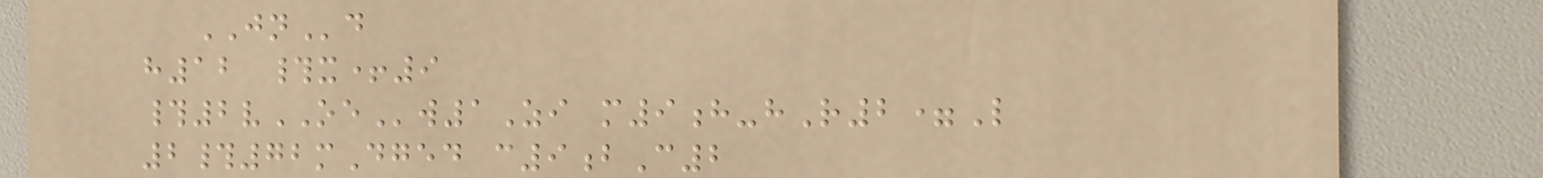JNd
h12 #x+9
#2vOEw1Zi m9h-hR2=L
2#72mDged c9bC2
